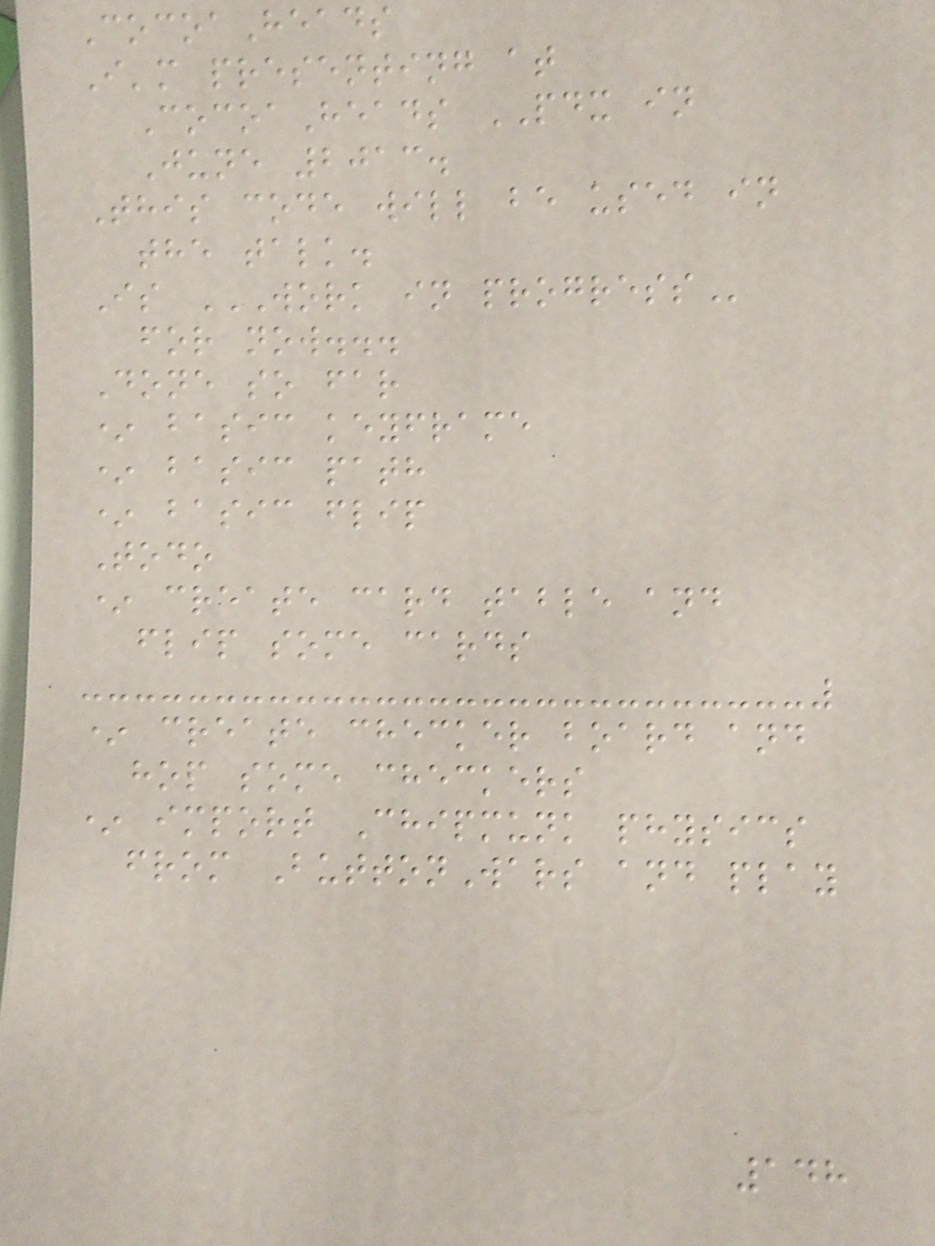CocoaHeads
I'm presenting at
CocoaHeads PDX in
June 2013.
This code will be used in
the talk.
Is WORK IN PROGRESS
for now...
Done so far
* basic keyframe
* basic path
* basic flip
Todo
* create card table and
flip some cards
* create checker board and
hop some checkers
* import Chipmunk physics
from ButtonWars and play
148
